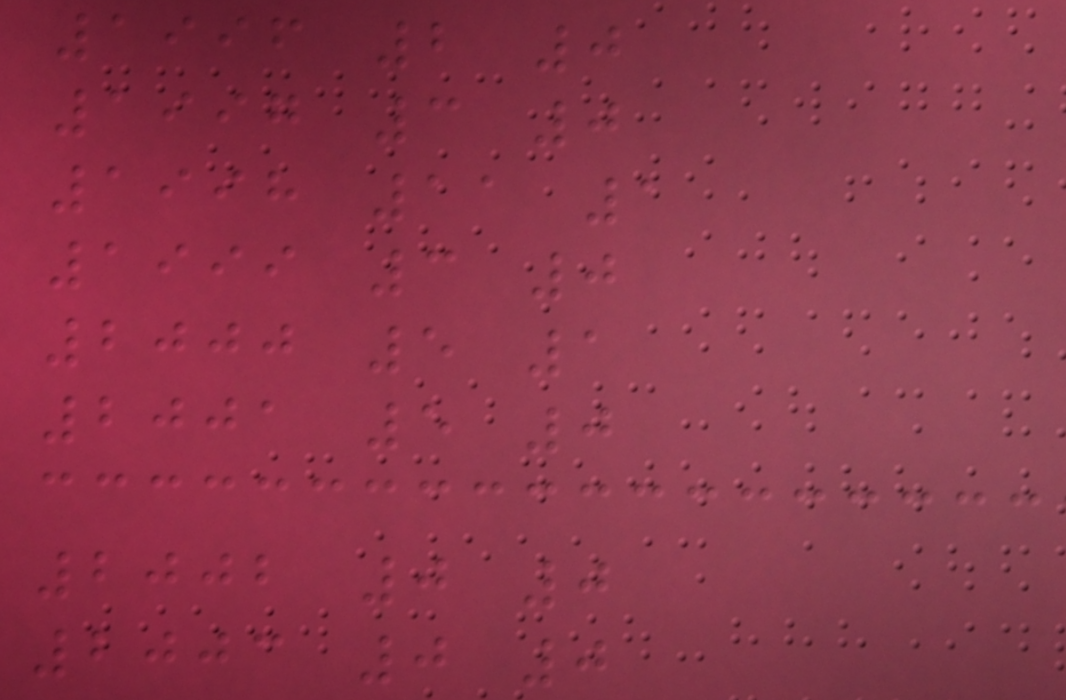1996 2 0
1997 3 0
1998 11 1
1999 3 0
2000 5 1
2001 5 0
2002 0 0
2003 0 0
